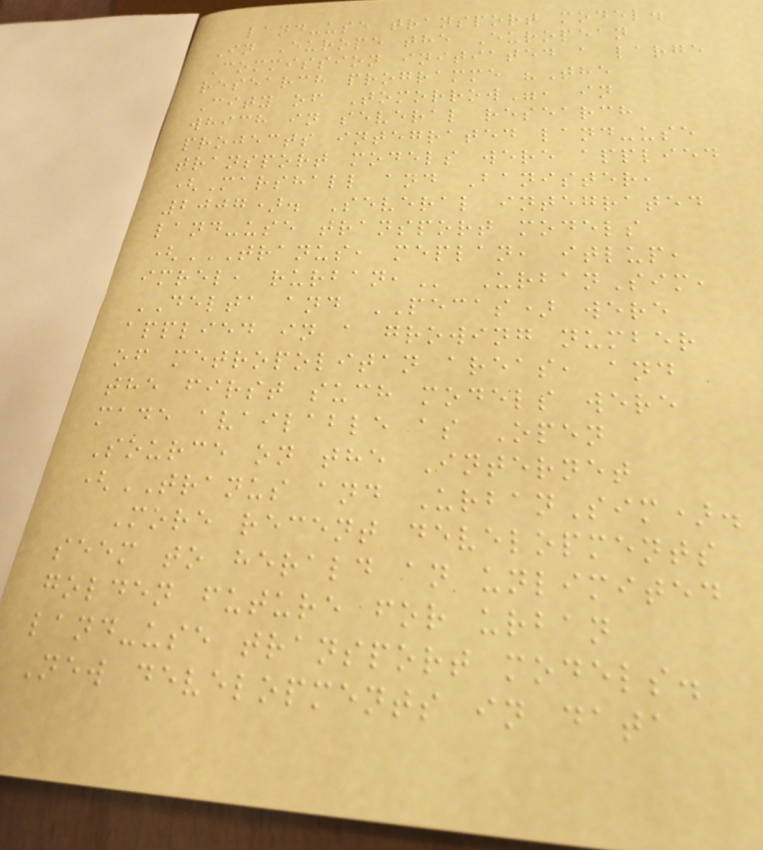land-use transport model.
In Europe the European
Commission initiated a large
research programme "The
City of Tomorrow", in
which in several research
projects integrated land-use
transport models were applied
(Marshall and Banister,
2007). Several integrated
land-use transport models
(TRANUS, MEPLAN, ITLUP,
IMREL, RURBAN, UrbanSim,
DELTA and PECAS) were
applied in a growing number
of metropolitan areas, and
the first such models were
made available as Open
Source on the Internet
(TRANUS and UrbanSim).
More recent developments
seem to herald an unlimited
golden future for urban
land-use transport models.
New developments in data
